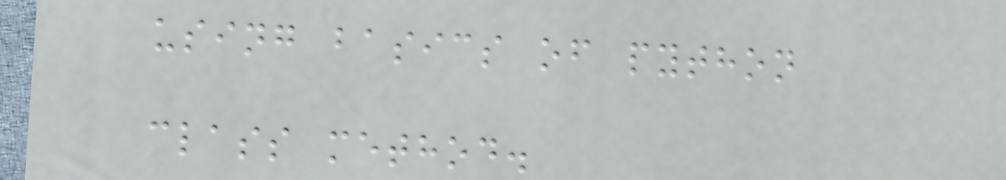using basics of python
class method.
